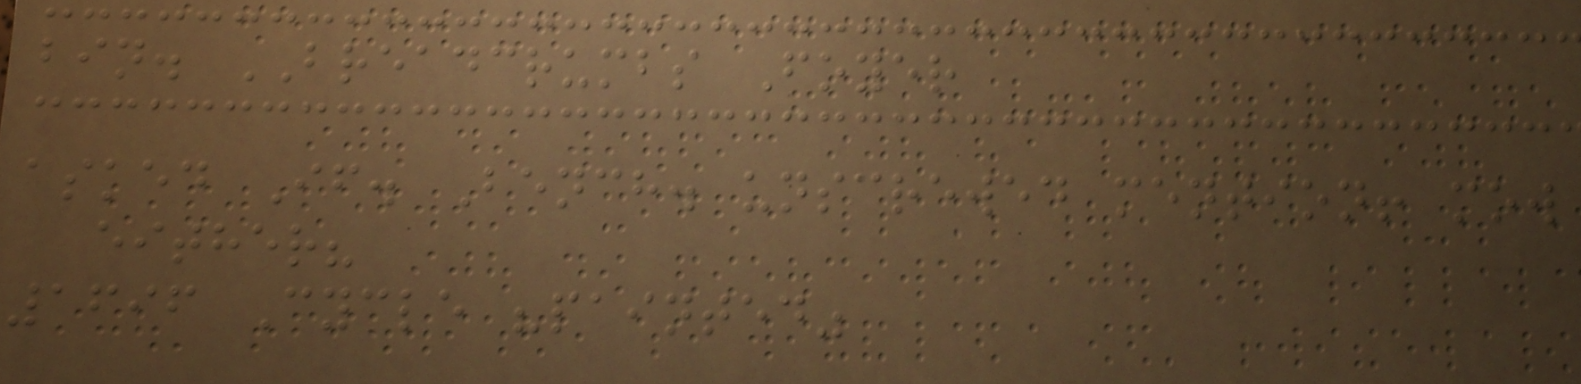bin. BREADCRUMBS Foyer
asked If. Bench. unscrewed mention! mow
either?
1696 Cycle "painted"
